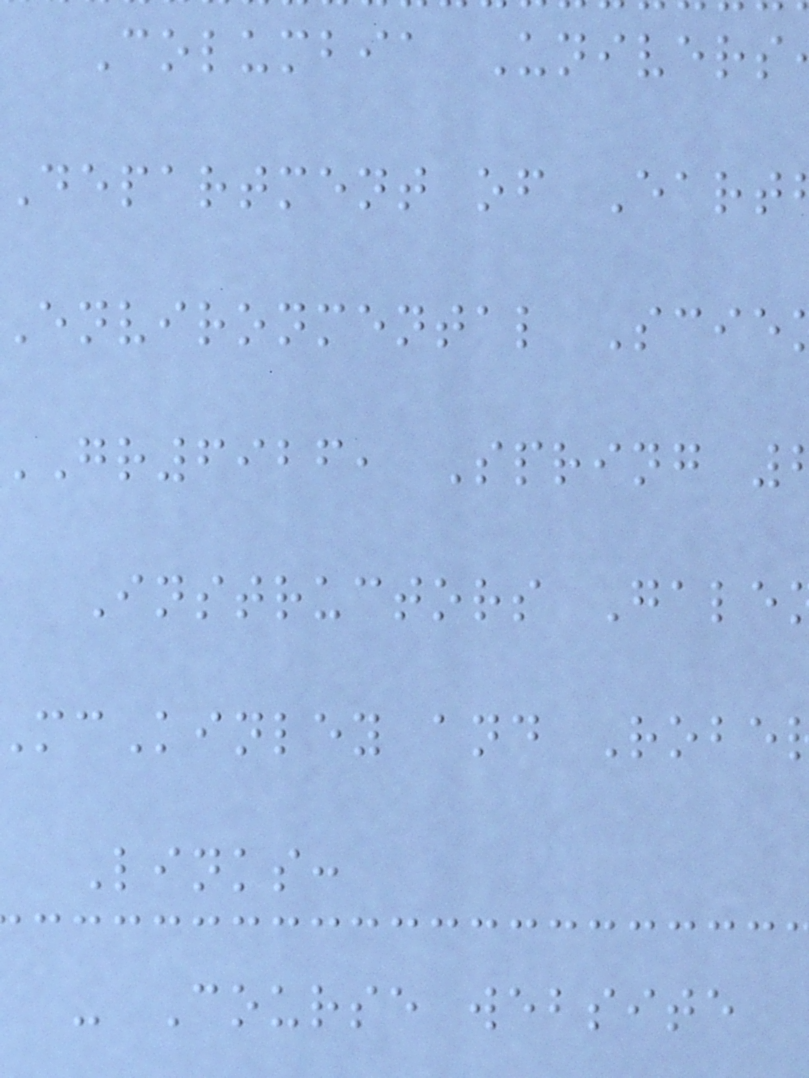Columbia Univers
Department of Eart
environmental Scie
gr6926, Spring
Instructors Gale
cKinley and Robe
Links:
- Course website
